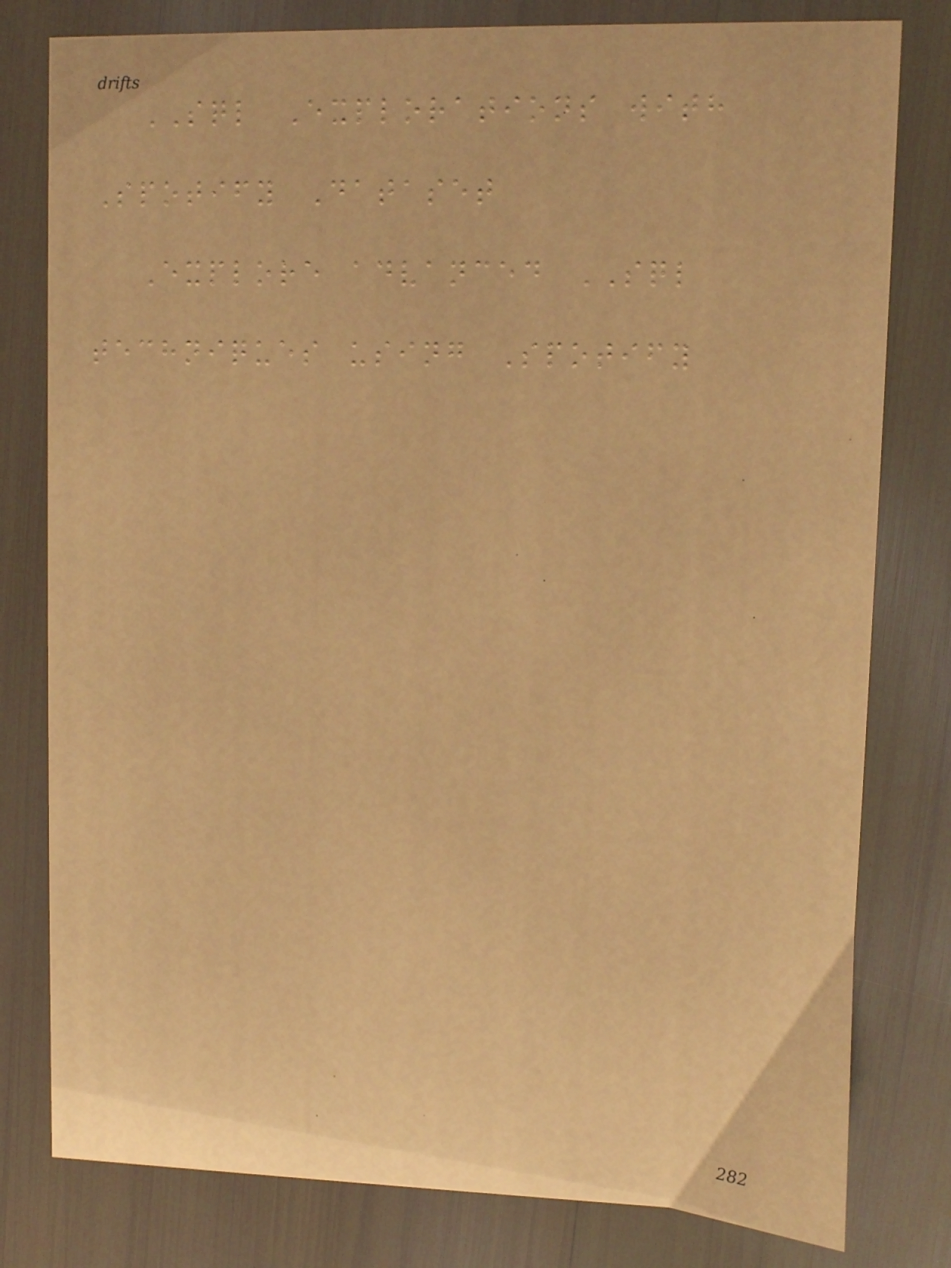SQL Explorations with
Spotify Dataset
Explore advanced SQL
techniques using Spotify
